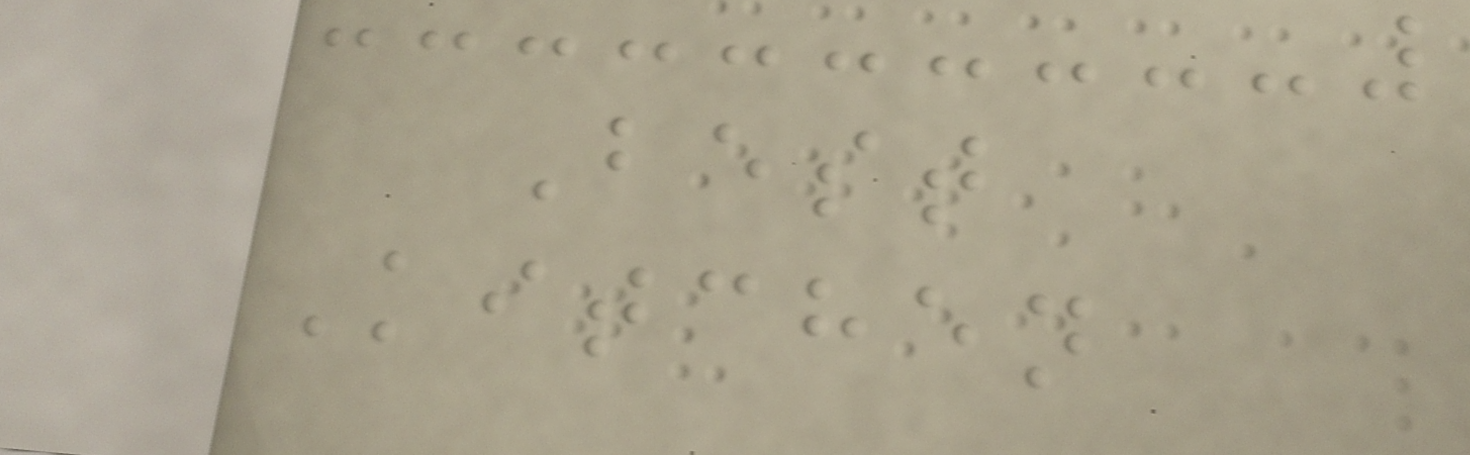Best
Kitchen
